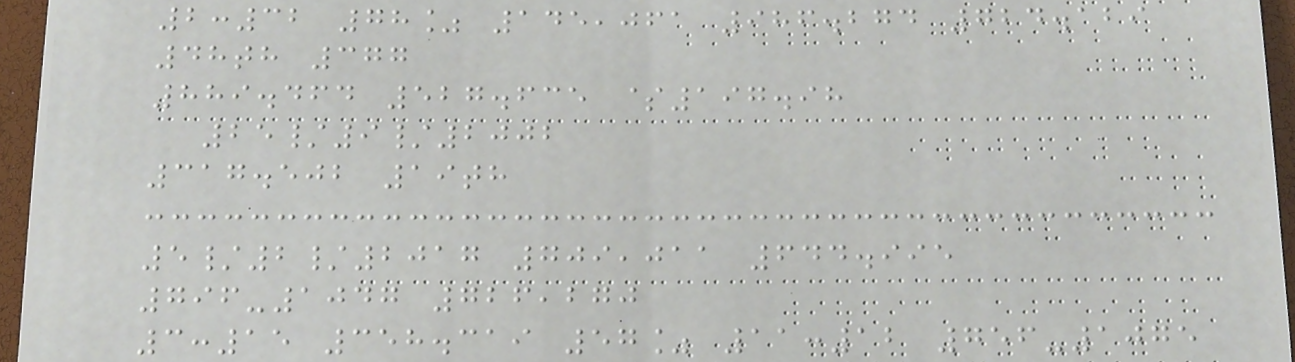2:32 78% 145,061 986.274 724.129
48th 377
889.464 527.635 $197.98
25/9/2002
317.502 19th
5/2/2017 709,011 644.995
796-1047 726,270
3:15 358.319 57% 11:12 756-1075
